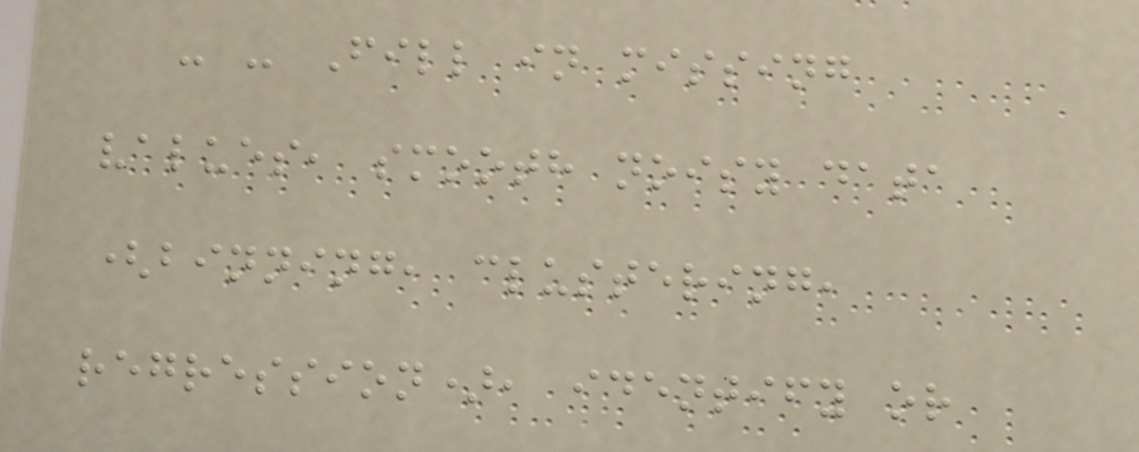- - Fill in missing
values, smooth noisy data
(binning, clustering,
regression), identify or
